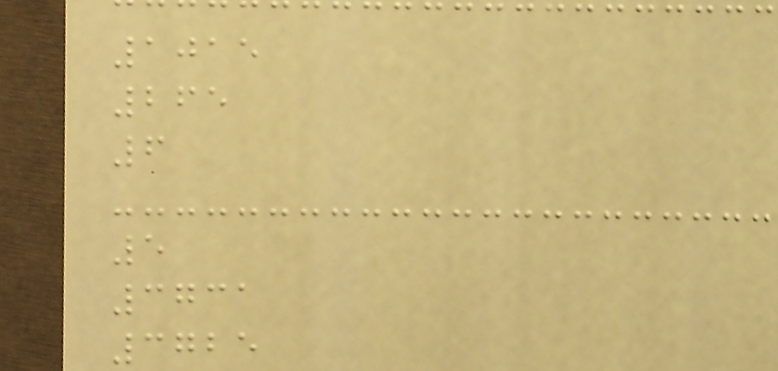1015
265
6
5
3731
3725
